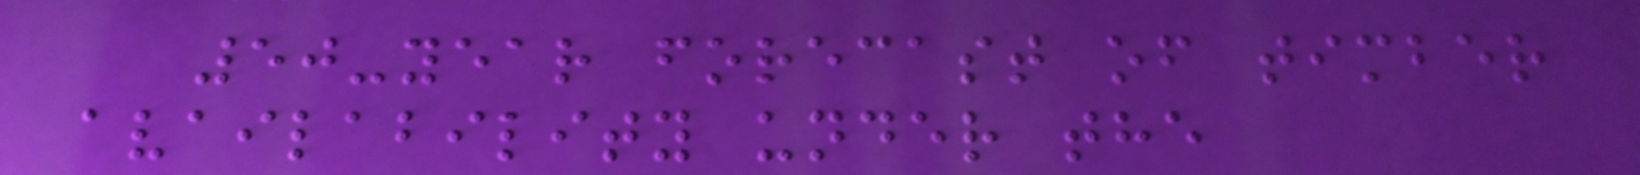50-year forecast of timber
availability under the
